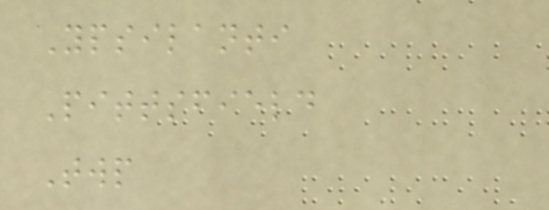Ypsilanti
Pittsfield
Twp
